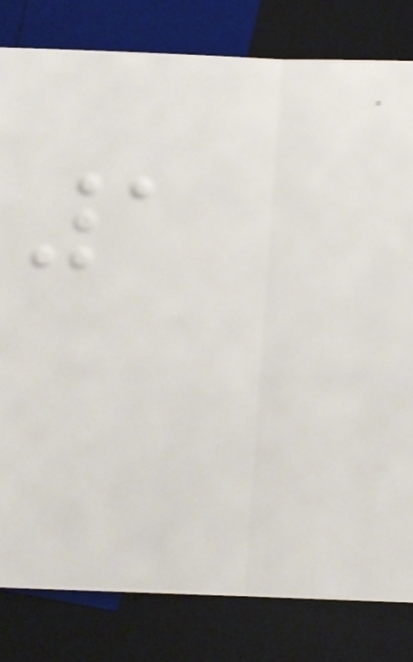1
